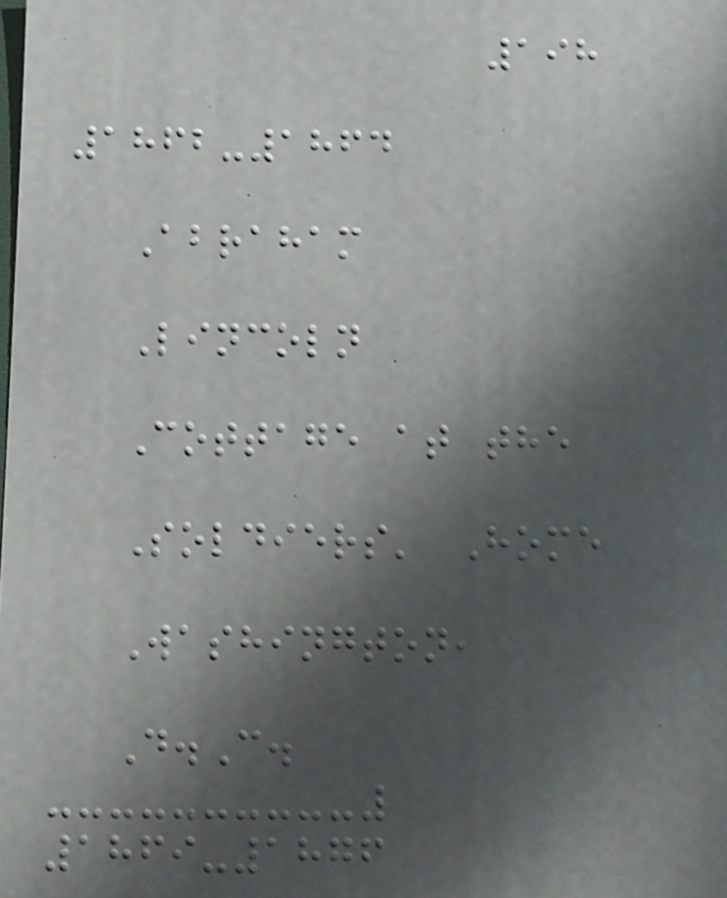198
1862-1864
Abraham
Lincoln
Cottage at the
Soldiers' Home
Washington,
D.C.
1869-1876
